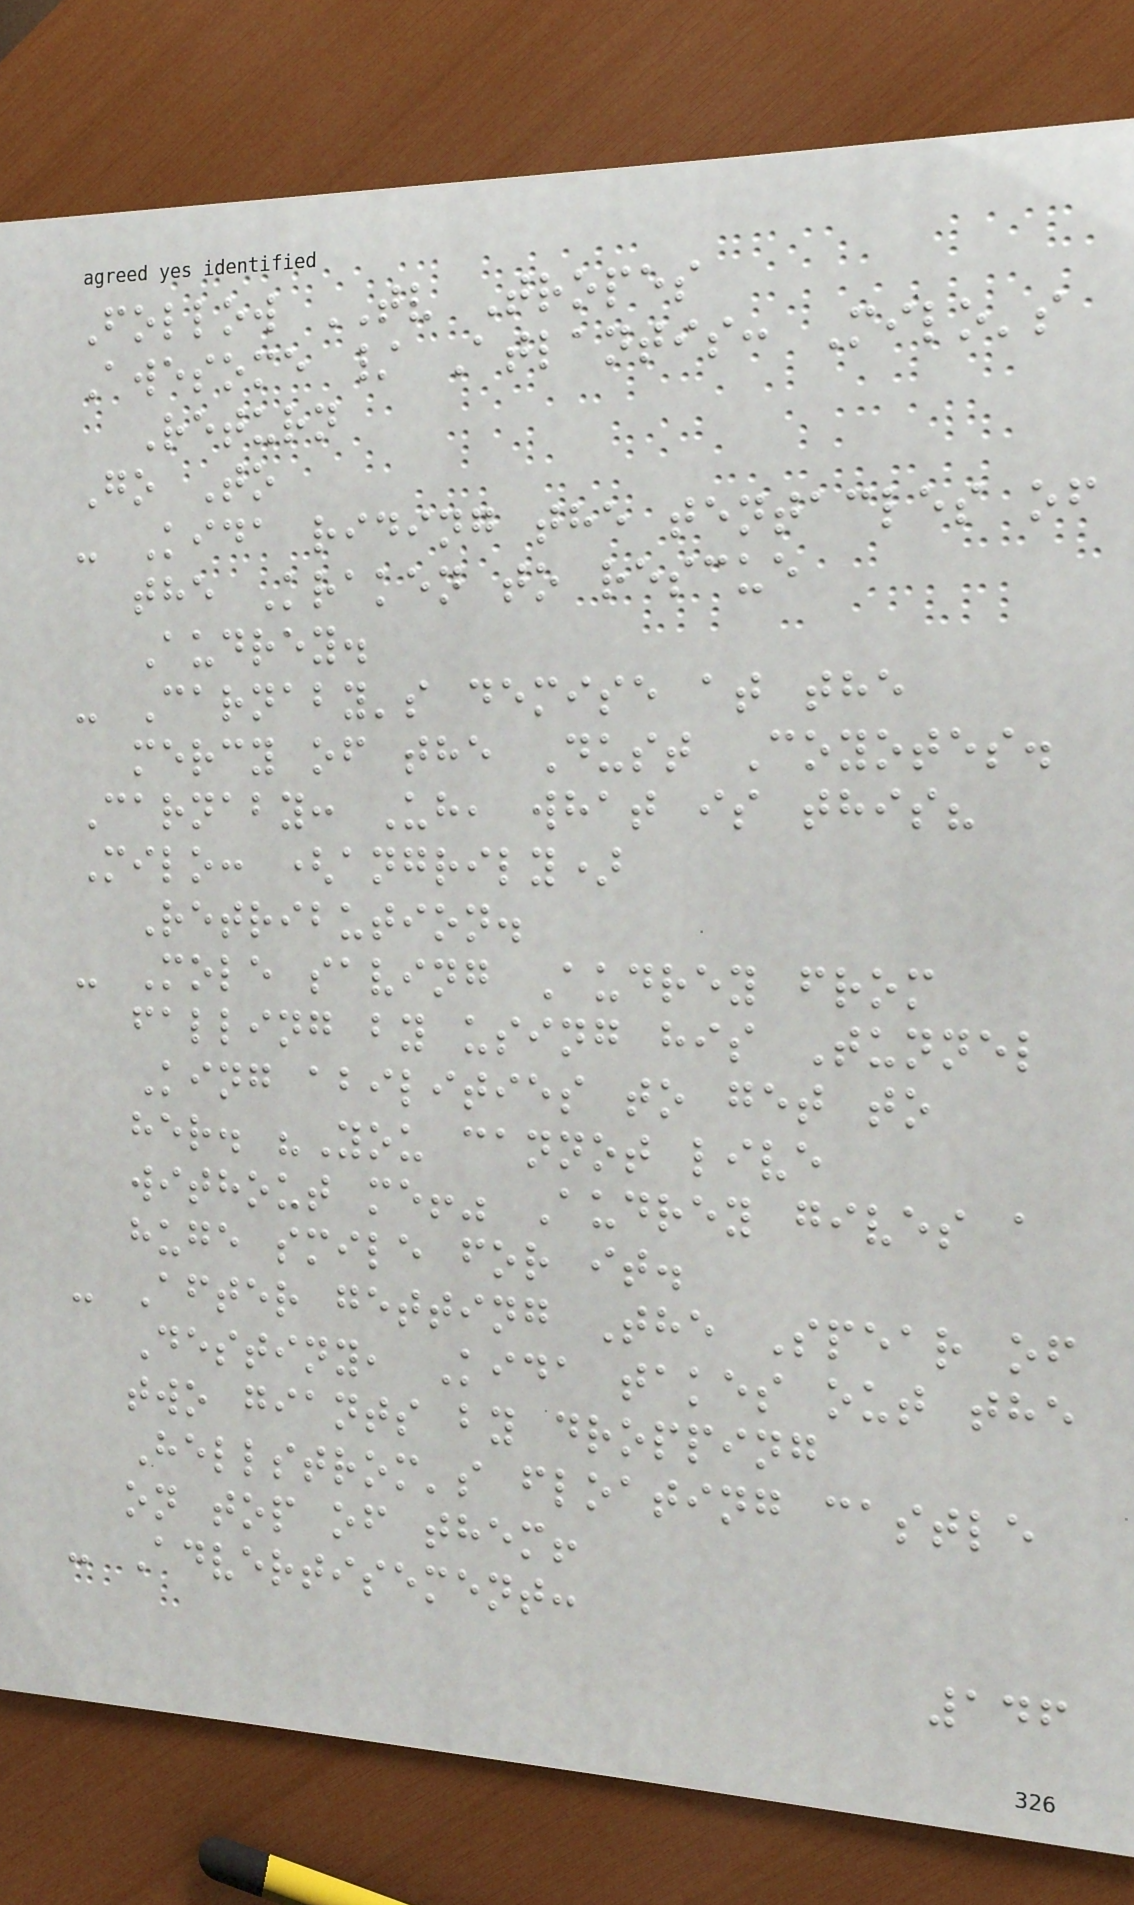Follow TV Tropes
Awesome / Atlantis: Milo's
Return
Go To
- Kida riding the tentacles of
the Kraken to rescue
Audrey.
- Carnaby's demise at the
mercy of the Dust Coyotes.
Carnaby: Uh, what is this?
Milo: (angrily)
Retribution.
- Mole saving Audrey from
falling by using his Tunnel
King abilities to get to
her. "You cannot live
without me!" Audrey gives a
huge smile for it.
- After getting The Spear of
Destiny, Kida takes out the
two giants by dropping
Hellstrom's floating castle
on top of them!
- Advertisement:
146
